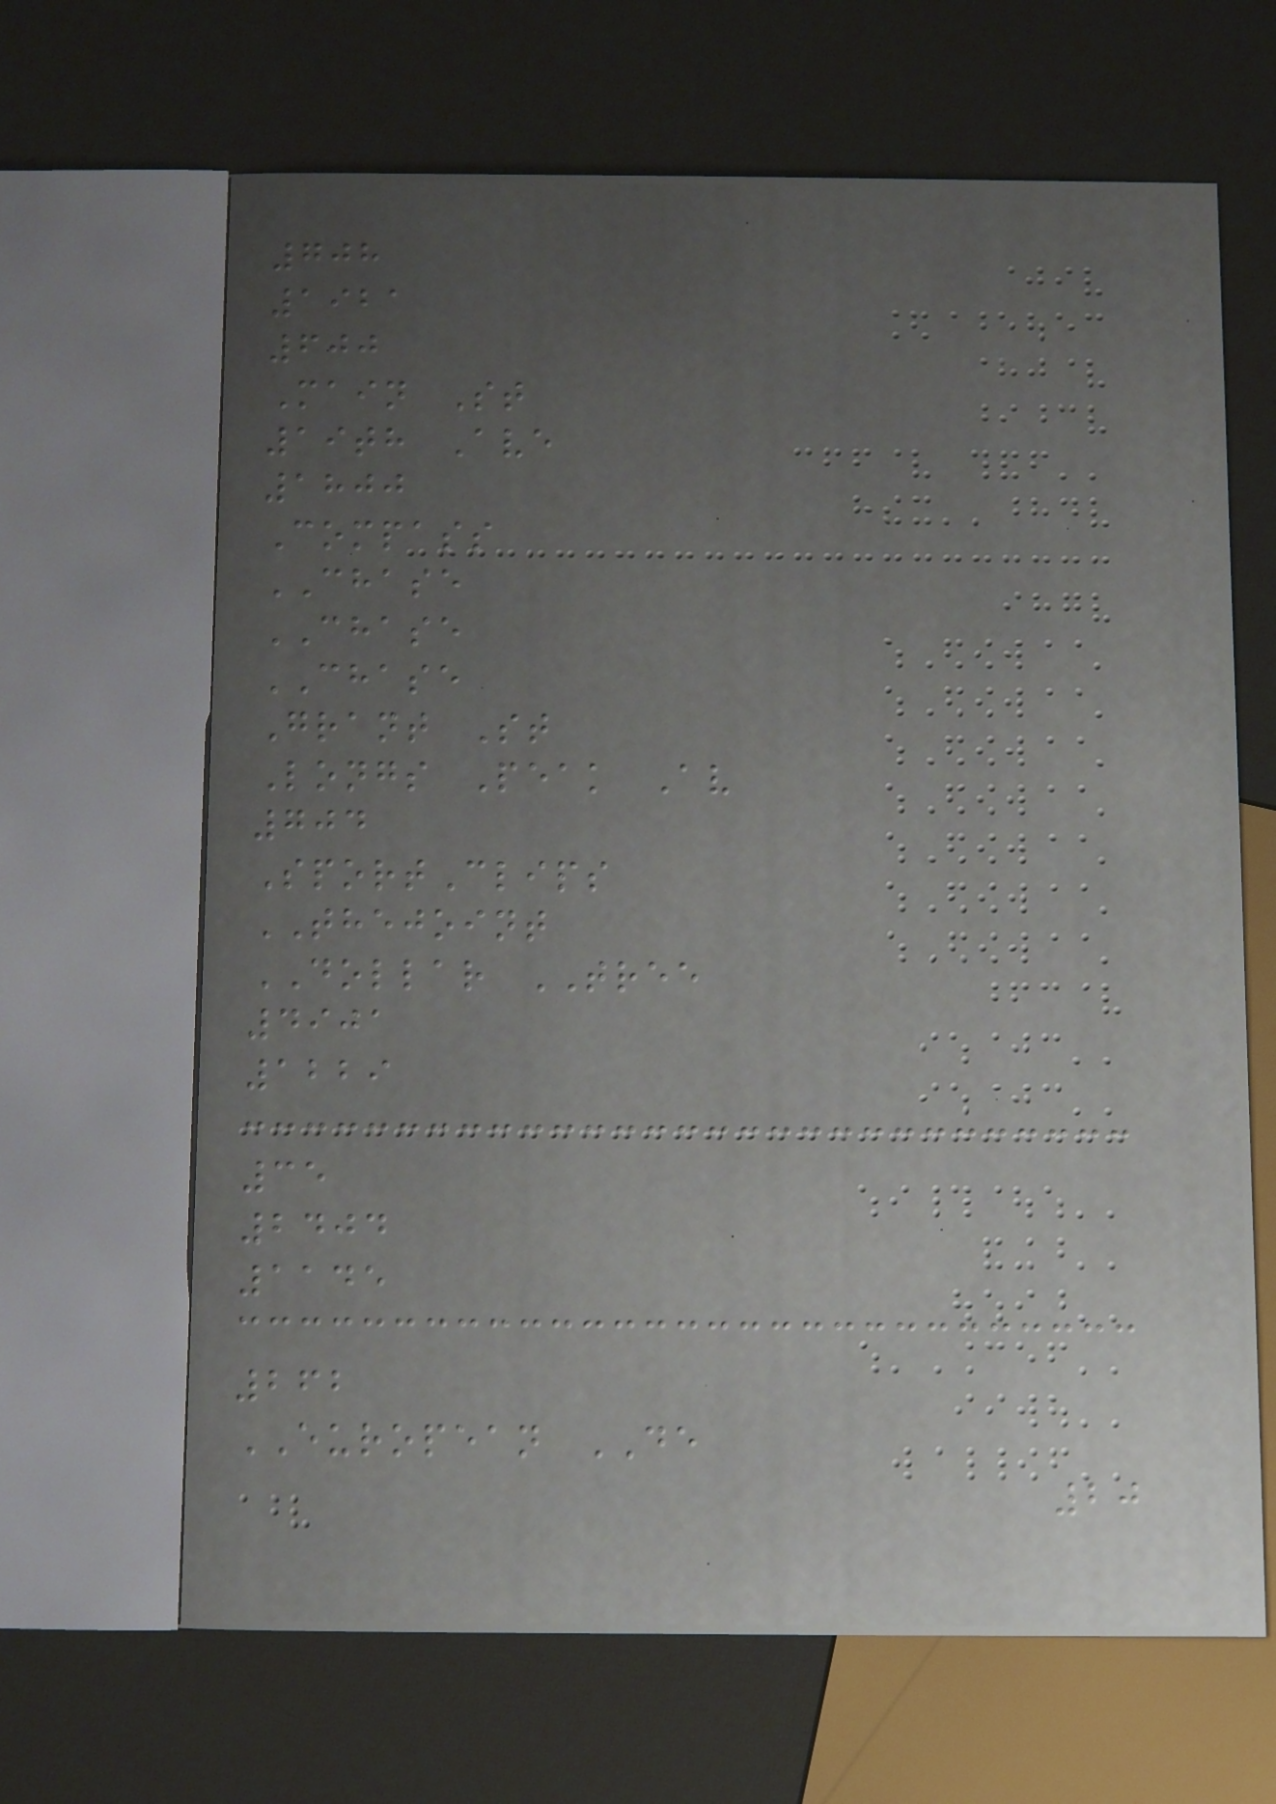708
1921
600
Main St
19th Ave
1800
Compass
CHASE
CHASE
CHASE
Grant St
Longs Peak Av
704
SportClips
THEJOINT
DOLLAR TREE
4901
1229
35
2404
1145
262
EUROPEAN DE
20
